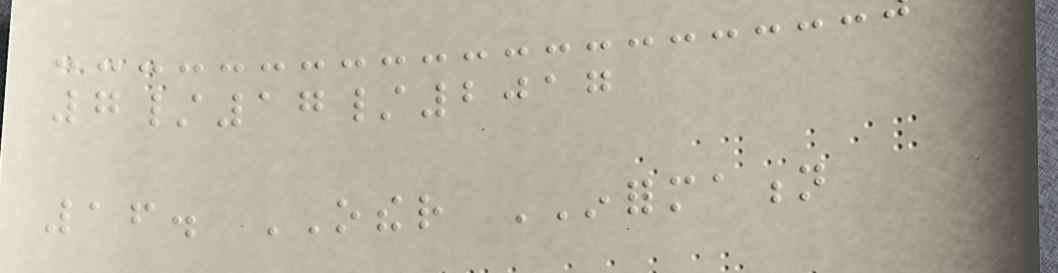7/17/2017
16. OTHER INFORMATION
